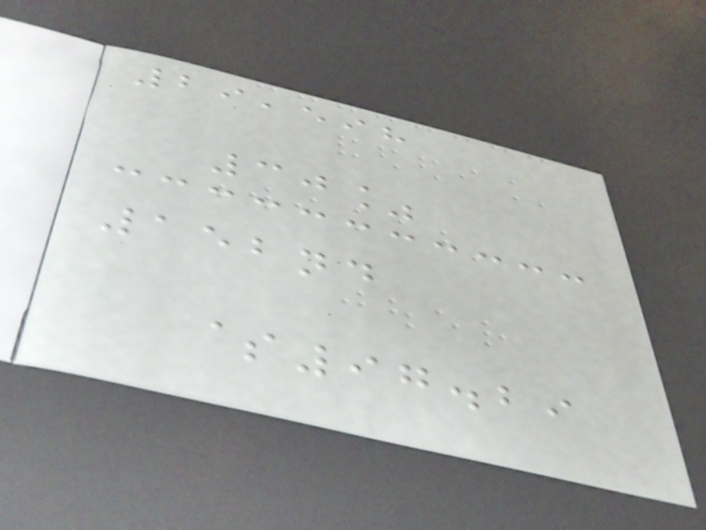29,598
30%
152nd
$97.29
